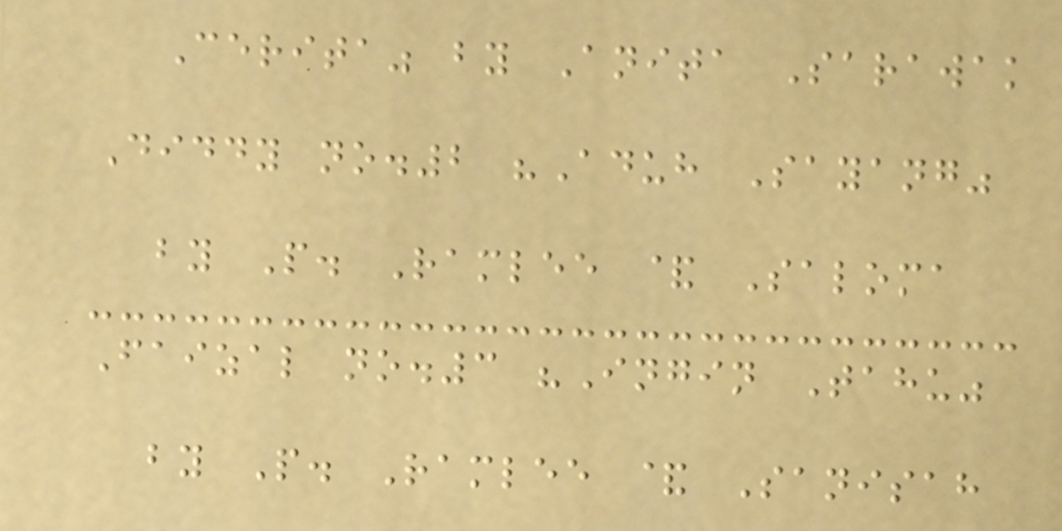Cerita" by Anita Sarawak
Diddy no.2 "Aduh Sayang"
by P. Ramlee & Saloma
Faizal no.3 "Ingin Tahu"
by P. Ramlee & Sanisah
